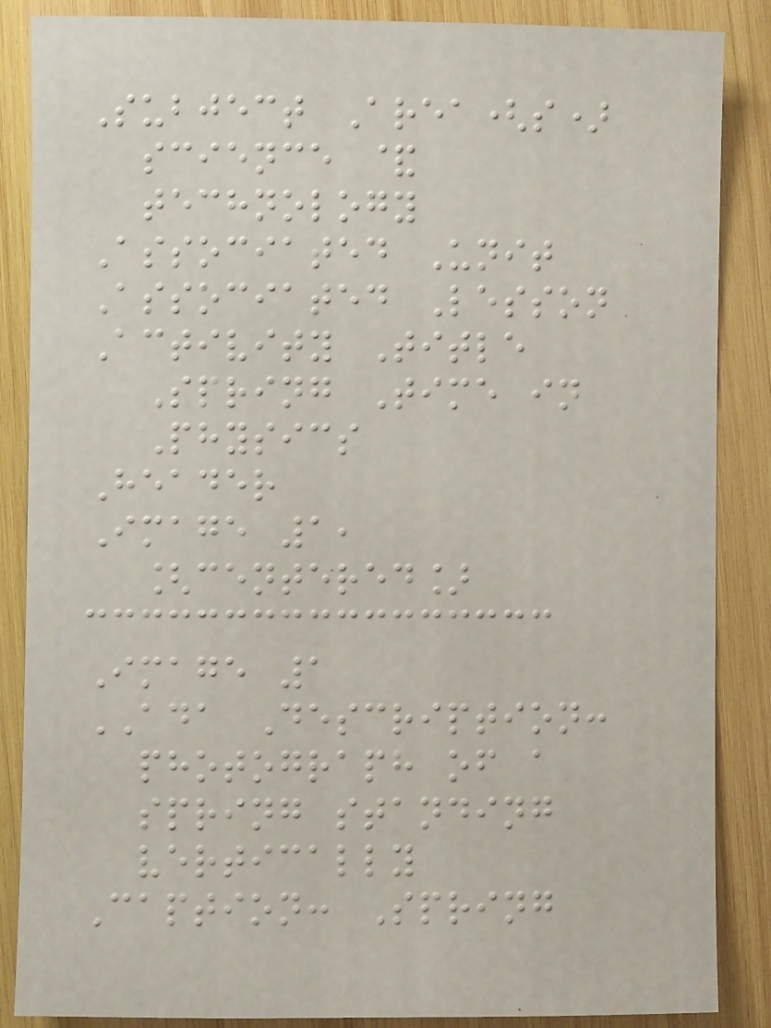Subject Area(s)
science &
technology
Associated Unit
Associated Lesson
Activity Title
Spring Time in
Physics
Header
Image 1,
[centered]
Image 1
ADA Description:
photograph of a
spring standing
vertically
Caption: Spring
